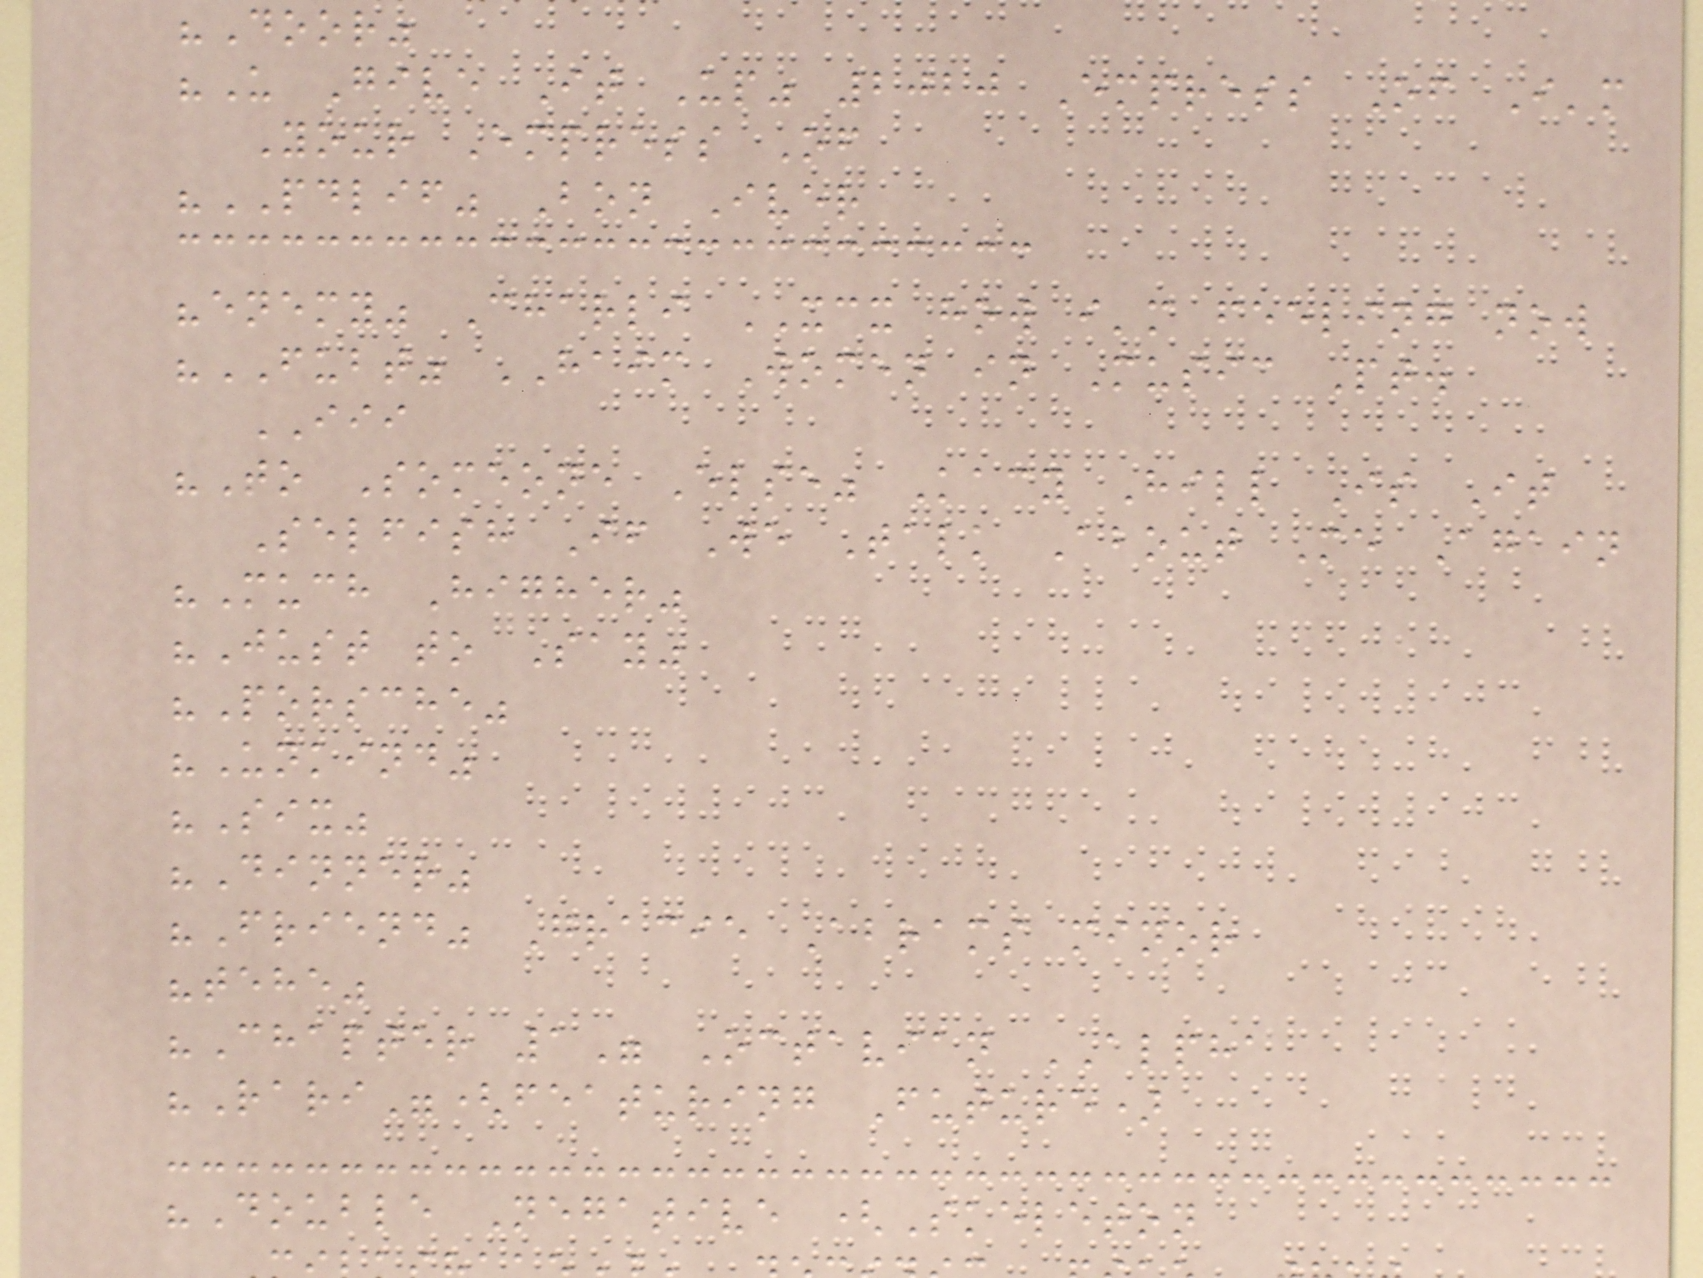"Door"
"U Give It Up" 2020 Empress Of I'm
Your Empress Of
"PDLIF" Bon Iver
"enemy" Charli XCX how i'm feeling now
"FUBT" HAIM Women in Music Pt.
III
"To Someone Else" Kacy Hill Is It
Selfish If We Talk About Me Again
"Much Higher"
"Just to Say"
"Porsche"
"Unkind"
"Six"
"Dinner"
"Friend" Gracie Abrams minor
"tehe"
"Chapter 1" Octavian ALPHA
"Rari"(featuring Future)
"Double Negative (Skeleton
